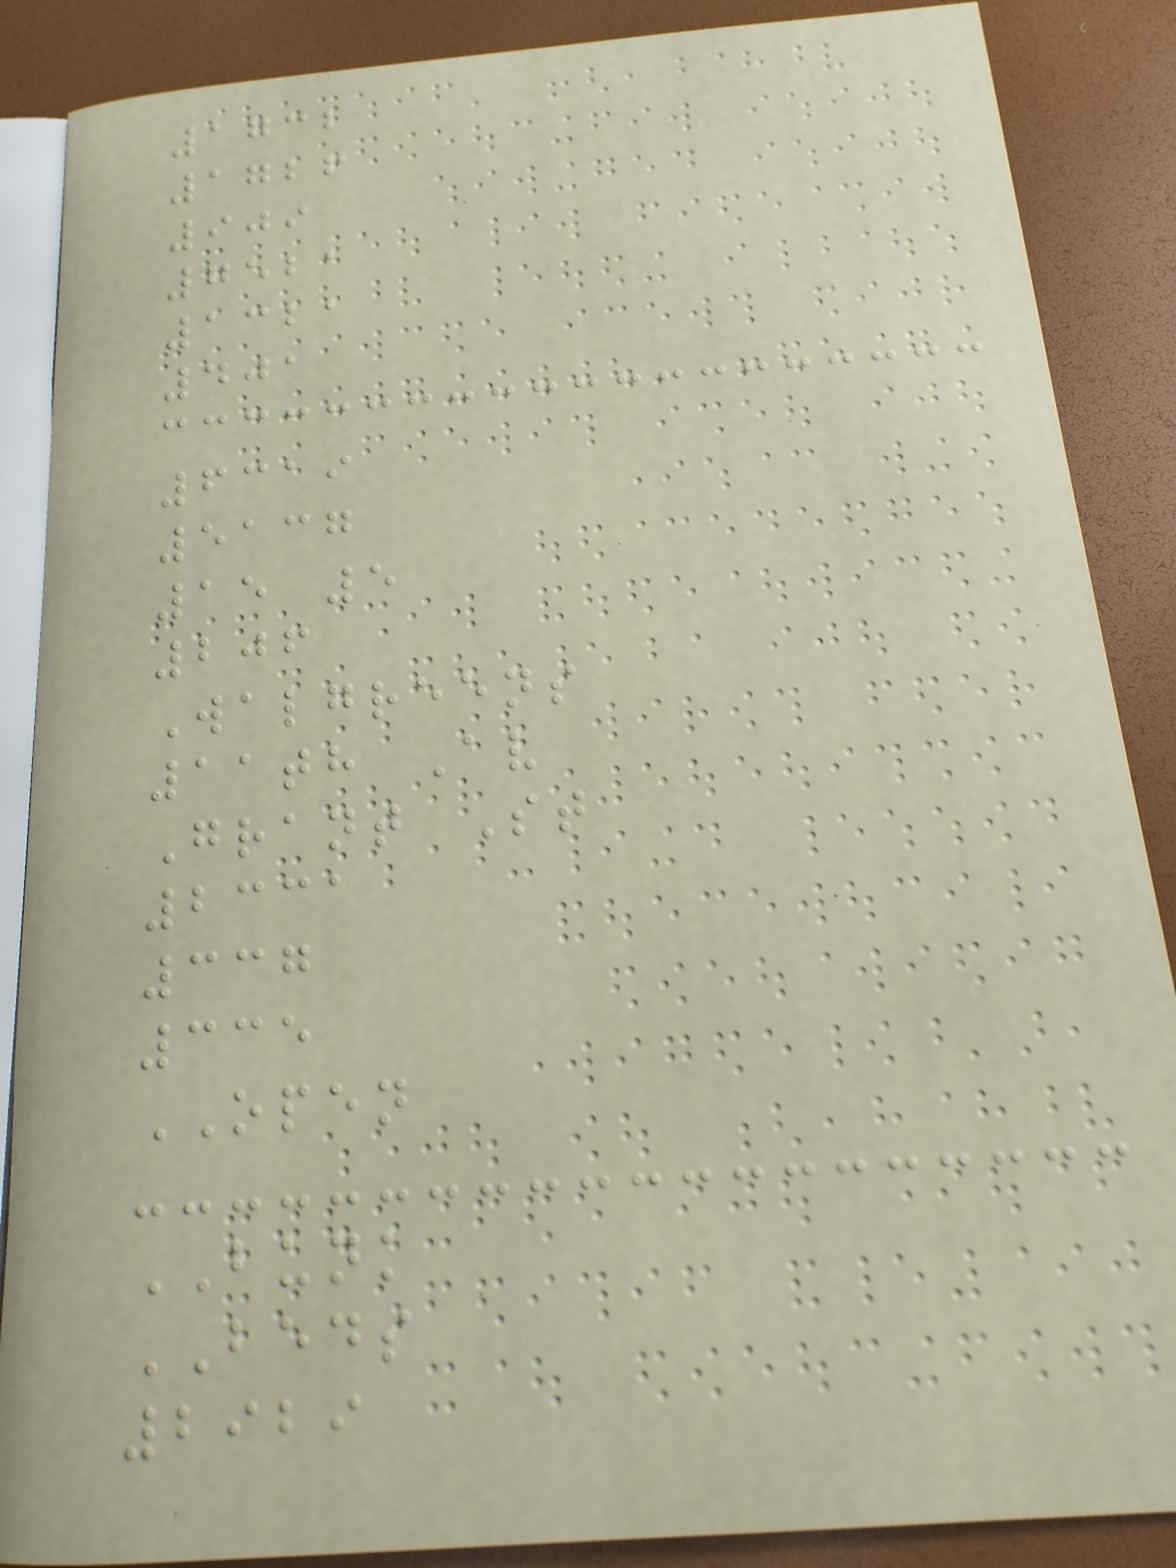1732
1726
909
7521
1321
401
6319
5137
15 5
206
Walgreens
11th Av
Grant St
2331
337
335
OPEN
BUNK
BEDS
2929
